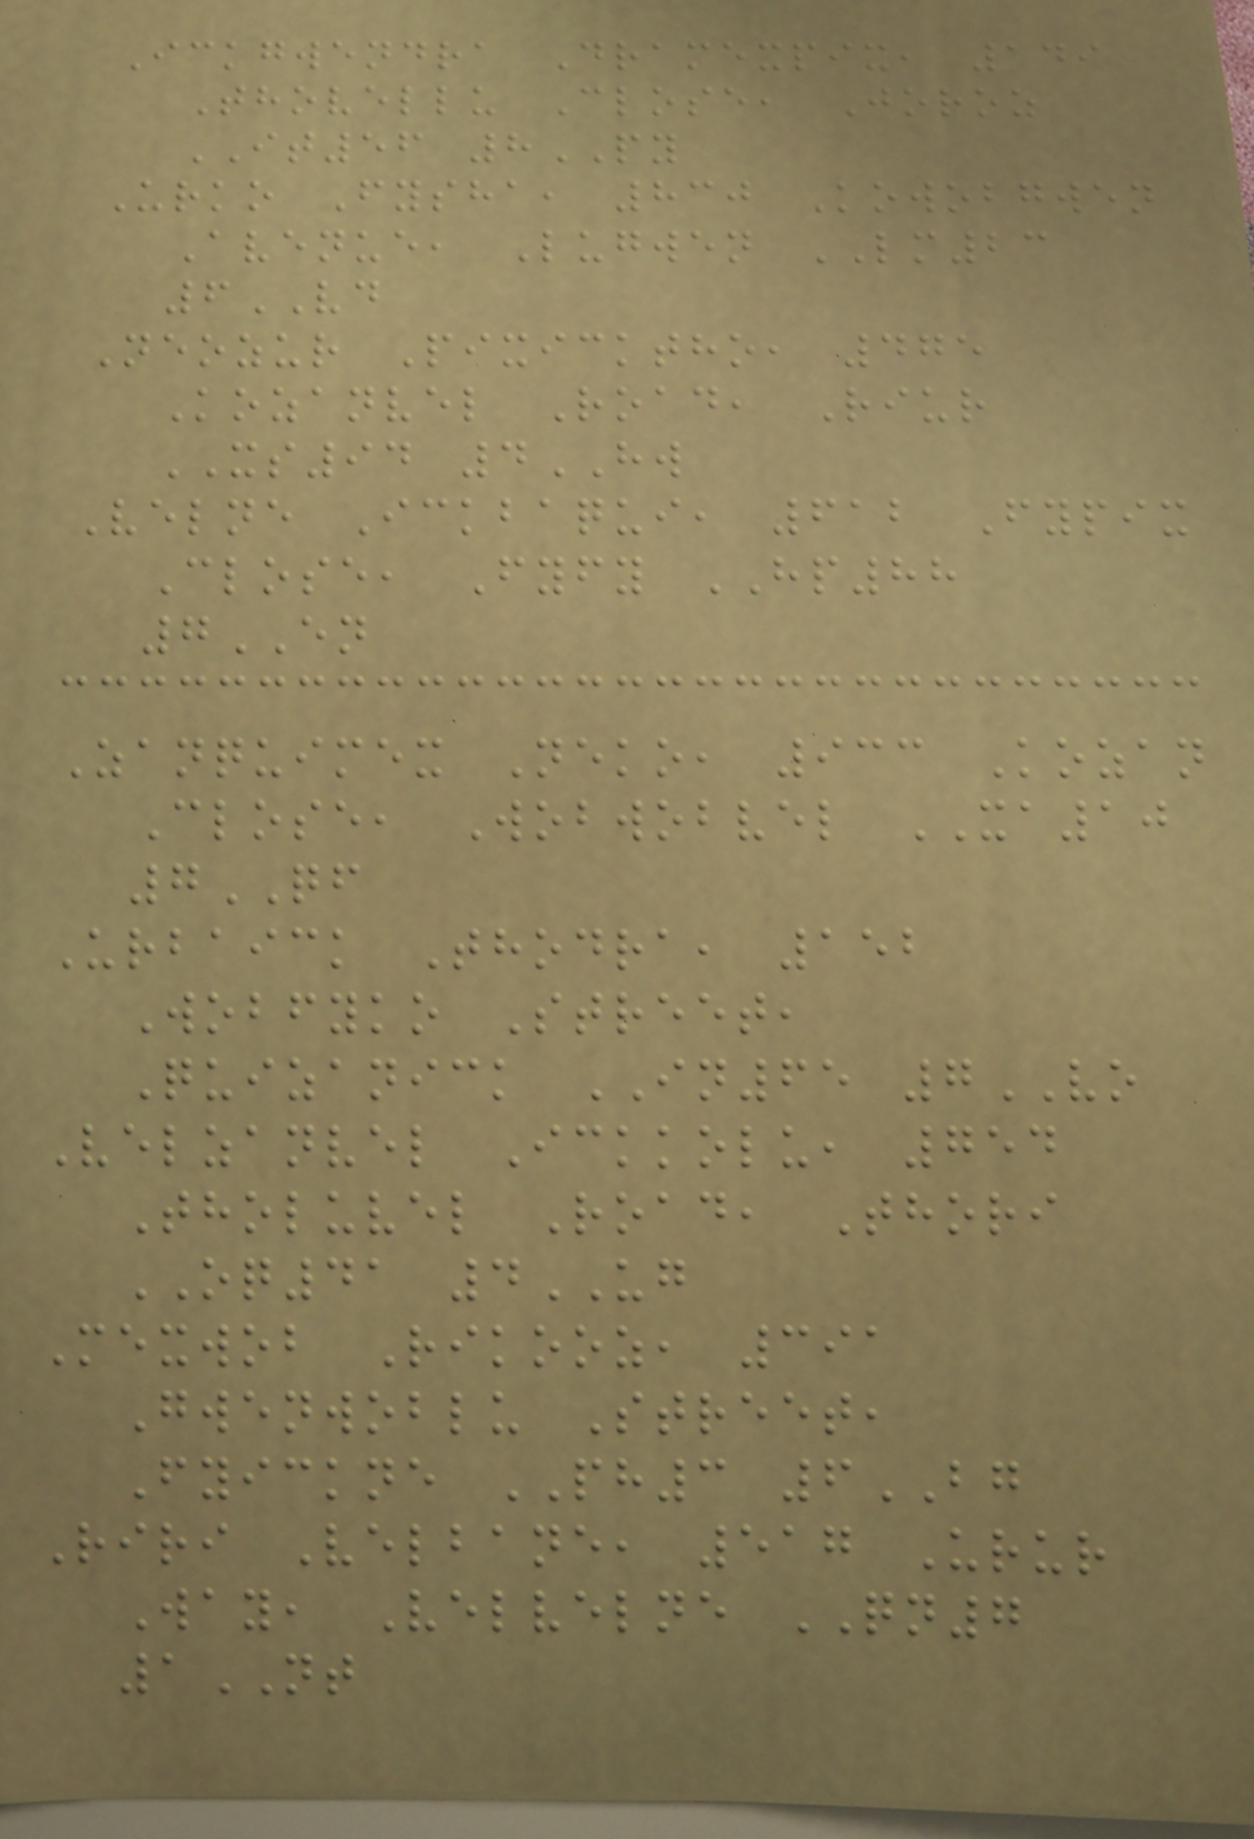Ickgwendra Dramexpix, 149
Thovellu Close, Joroz
IT56 8PY
Urko Fysha, 830 Kowobgwen
Avenue, Lugwen LM23
6VD
Neozur Pixicktho, 475
Kozanvel Road, Riur
XS94 4HW
Velne Ickbaqui, 612 Fypix
Close, Fyfy HP88
7EN
Zanquimex Neko, 933 Kozan
Close, Wobwobvel XA10
7QF
Urbaick Thodra, 152
Wobfyko Street,
Quizanick IN65 7VO
Velzanvel Ickkolu, 754
Tholuvel Road, Thori
OQ41 4UG
Mexwob Rikooz, 391
Gwenwoblu Street,
Fyickne PH3 6BG
Riri Velbane, 517 Urur
Way, Velvelne QN7
1NT
